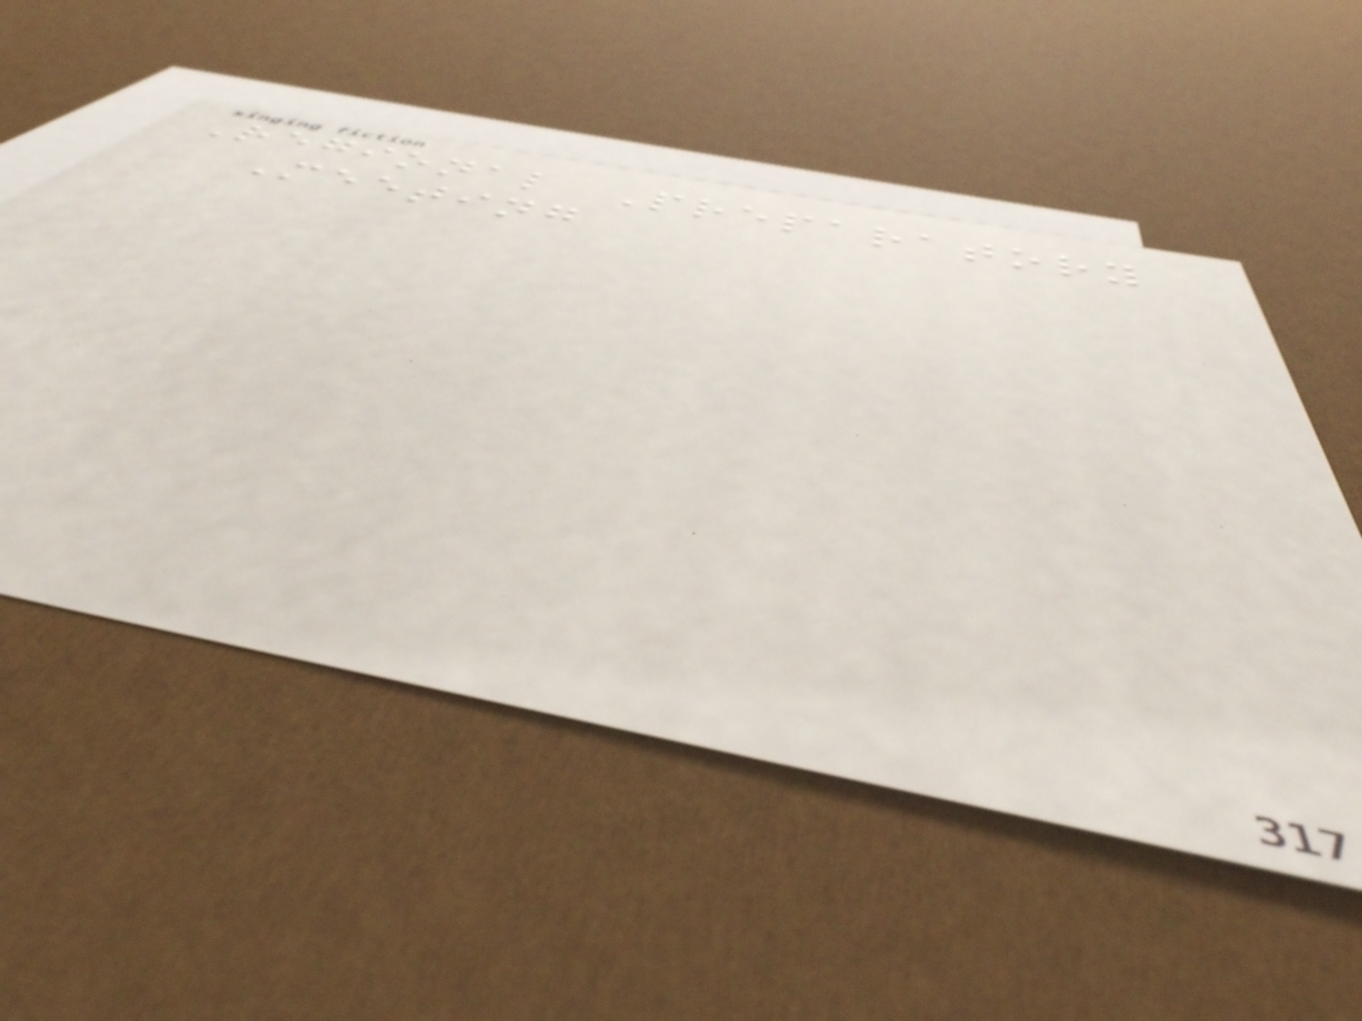Regional Preparatory
Meeting
